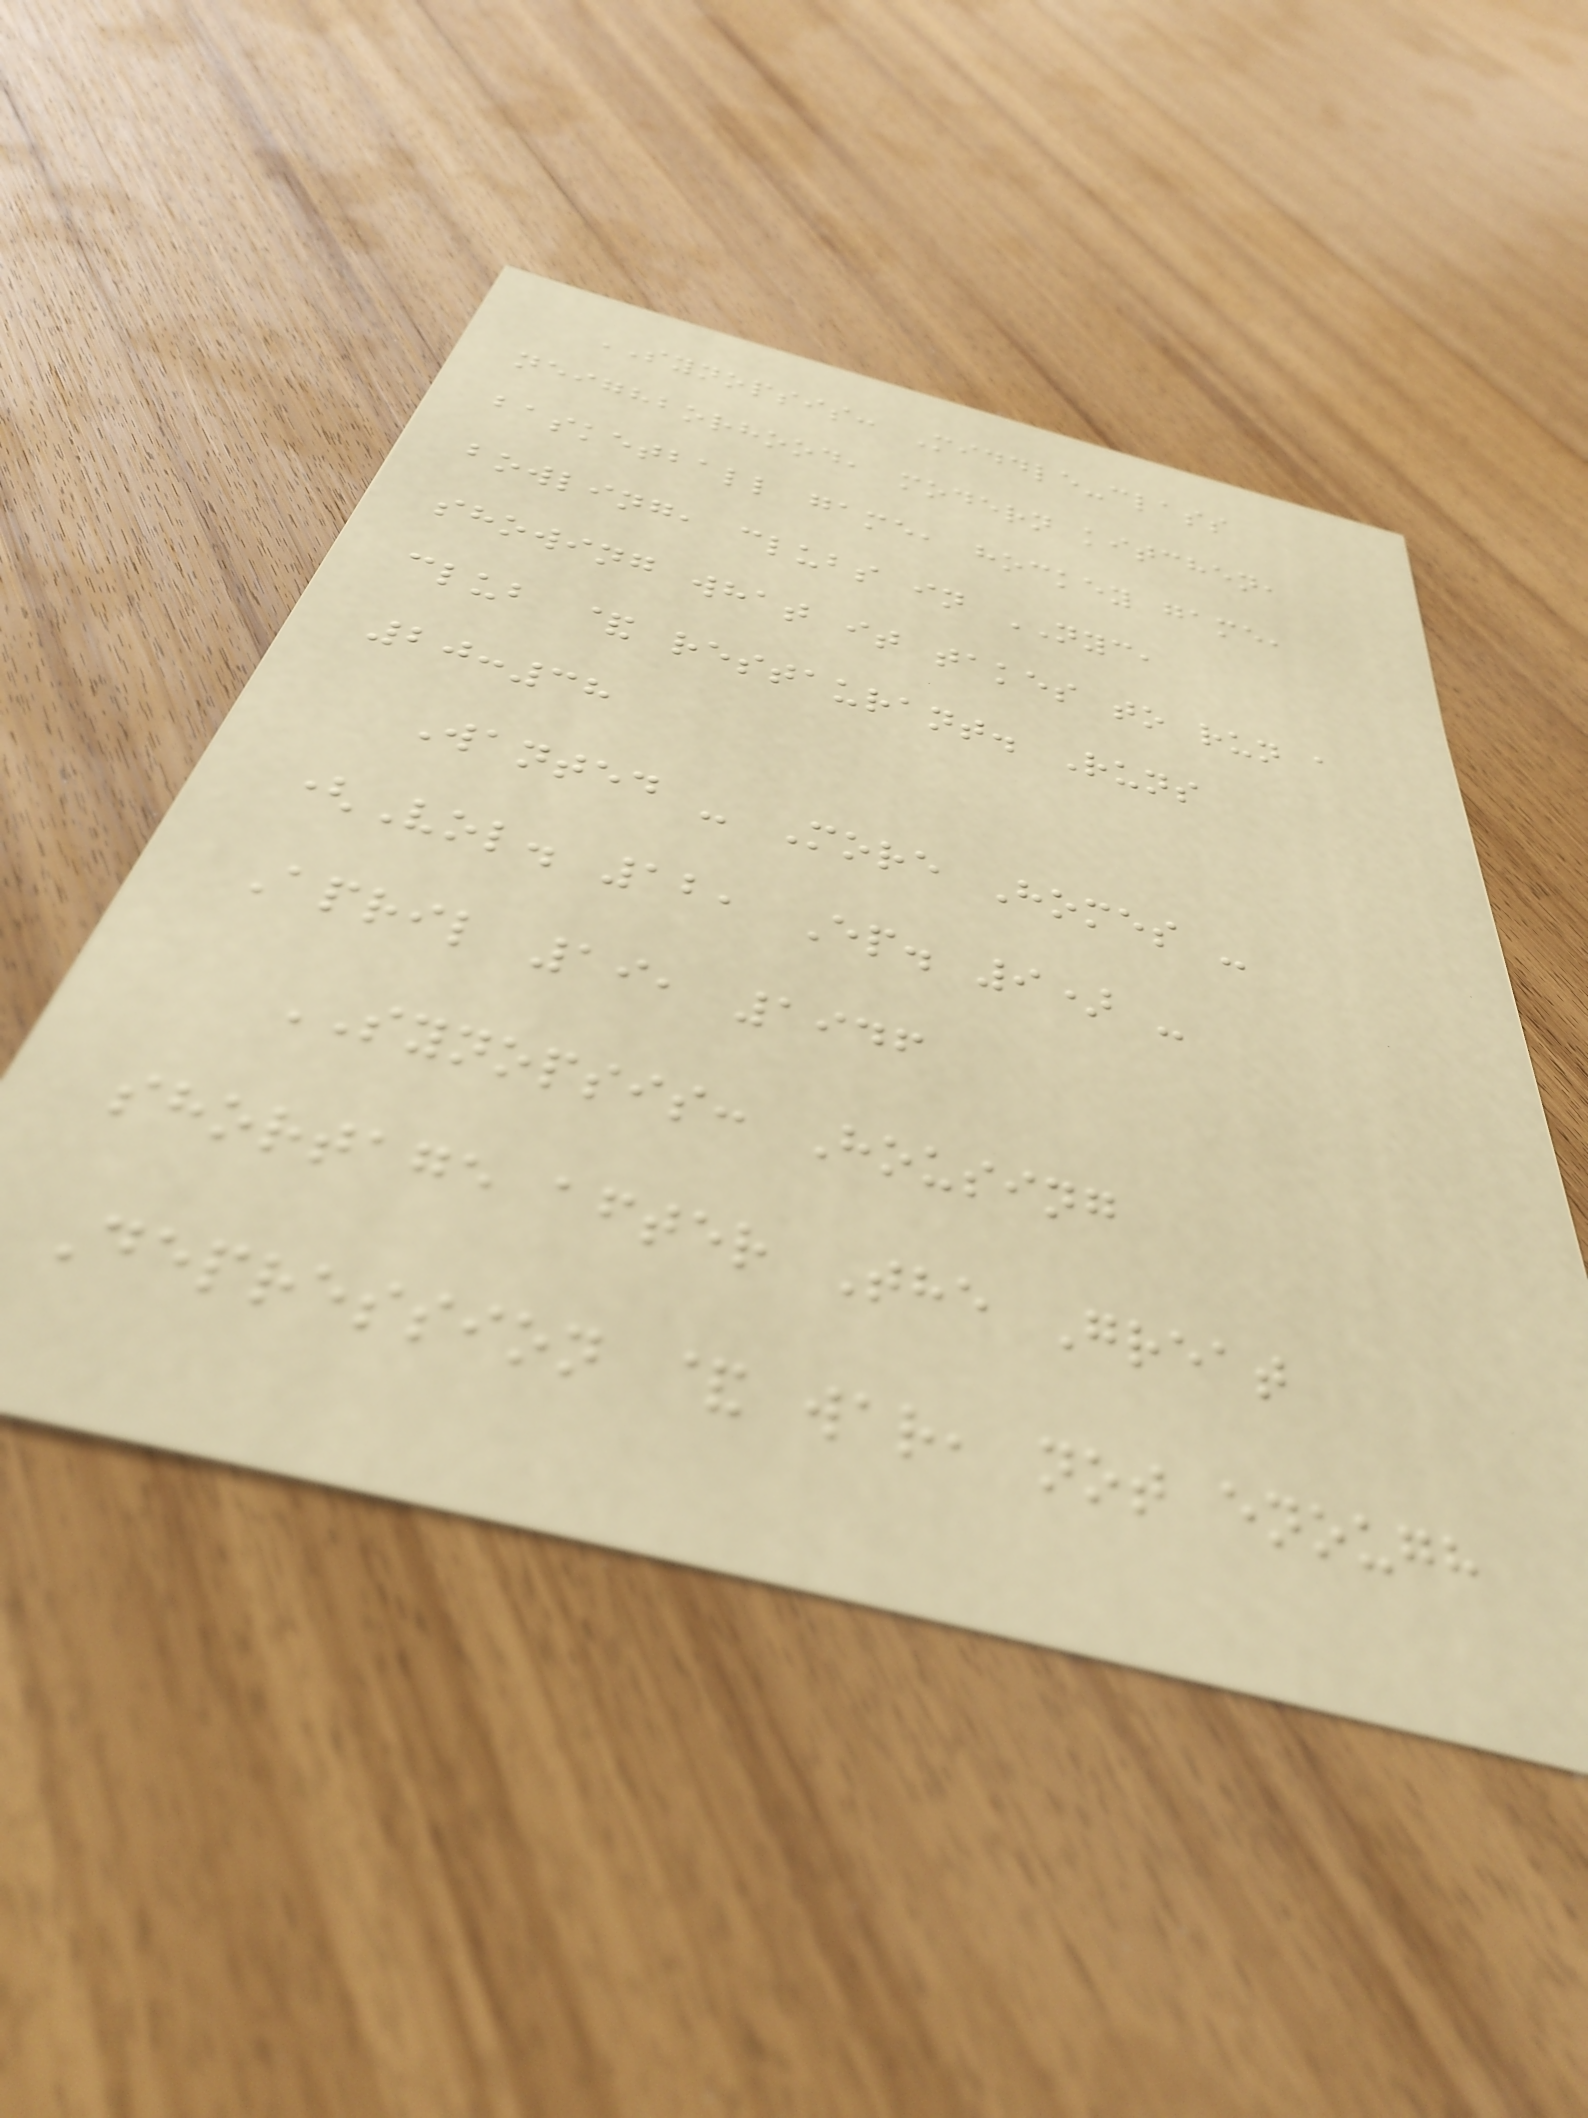SYNOPSIS: Middle-class
neighborhood, modern kitchen,
basketball game, hockey game,
bowling, clubs in NYC,
showing what it takes to run a
club & restaurant. Runs
20:38
Wanted - More Homes -
(Vol. 12, Ep. 9) -
April 19, 1946
SYNOPSIS: Housing
shortage after The Great
Depression & war, not enough
